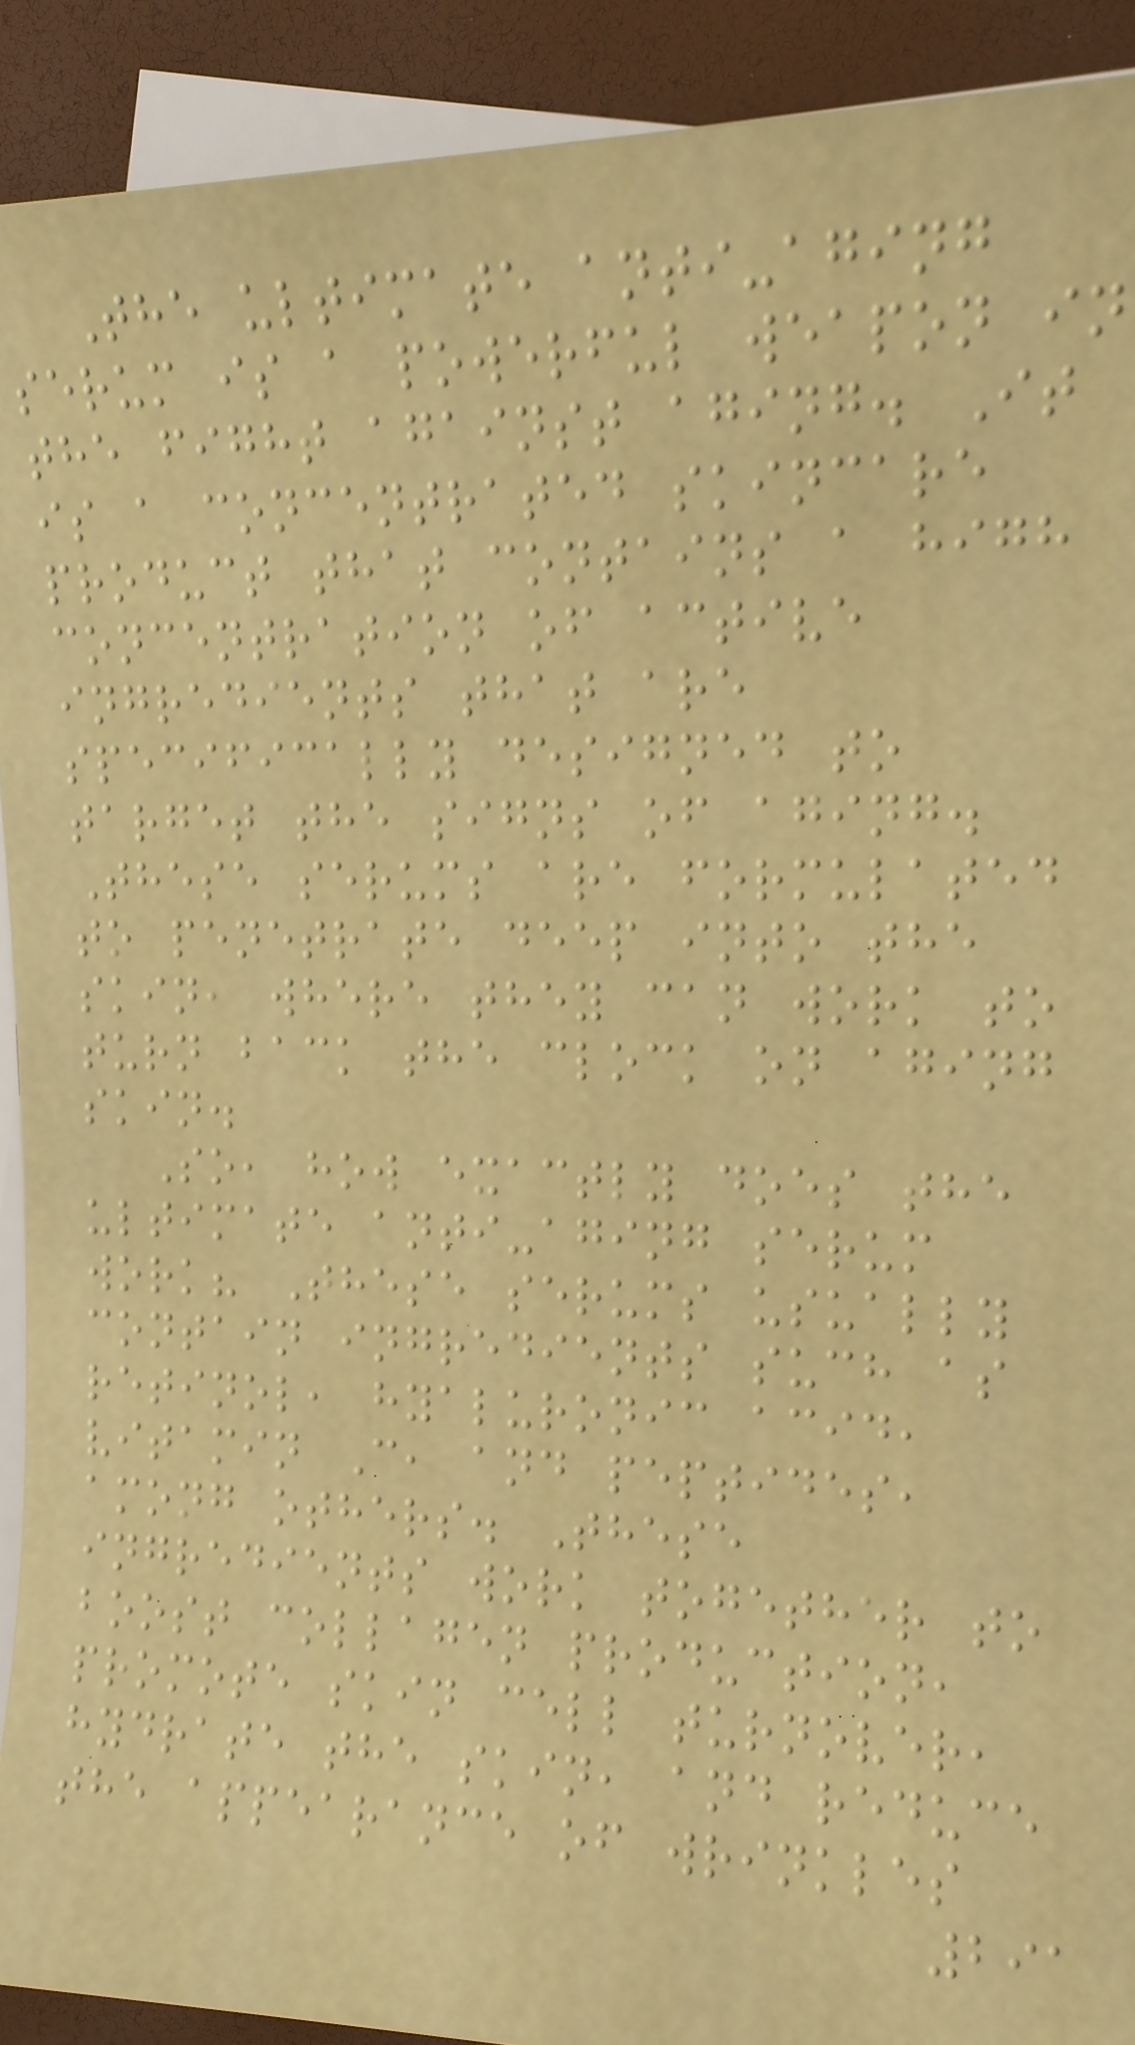The ultimate anti-aging
serum is a powerful weapon in
the fight against aging. It
is a concentrated skincare
product that contains a high
concentration of active
ingredients that are
specifically designed to
target the signs of aging.
These serums are formulated
to penetrate deep into the
skin, where they can work to
turn back the clock on aging
skin.
So, how exactly does the
ultimate anti-aging serum
work? These serums usually
contain ingredients such as
retinol, hyaluronic acid,
vitamin C, and peptides,
among others. These
ingredients work together to
boost collagen production,
promote skin cell turnover,
hydrate the skin, and reduce
the appearance of wrinkles
291
